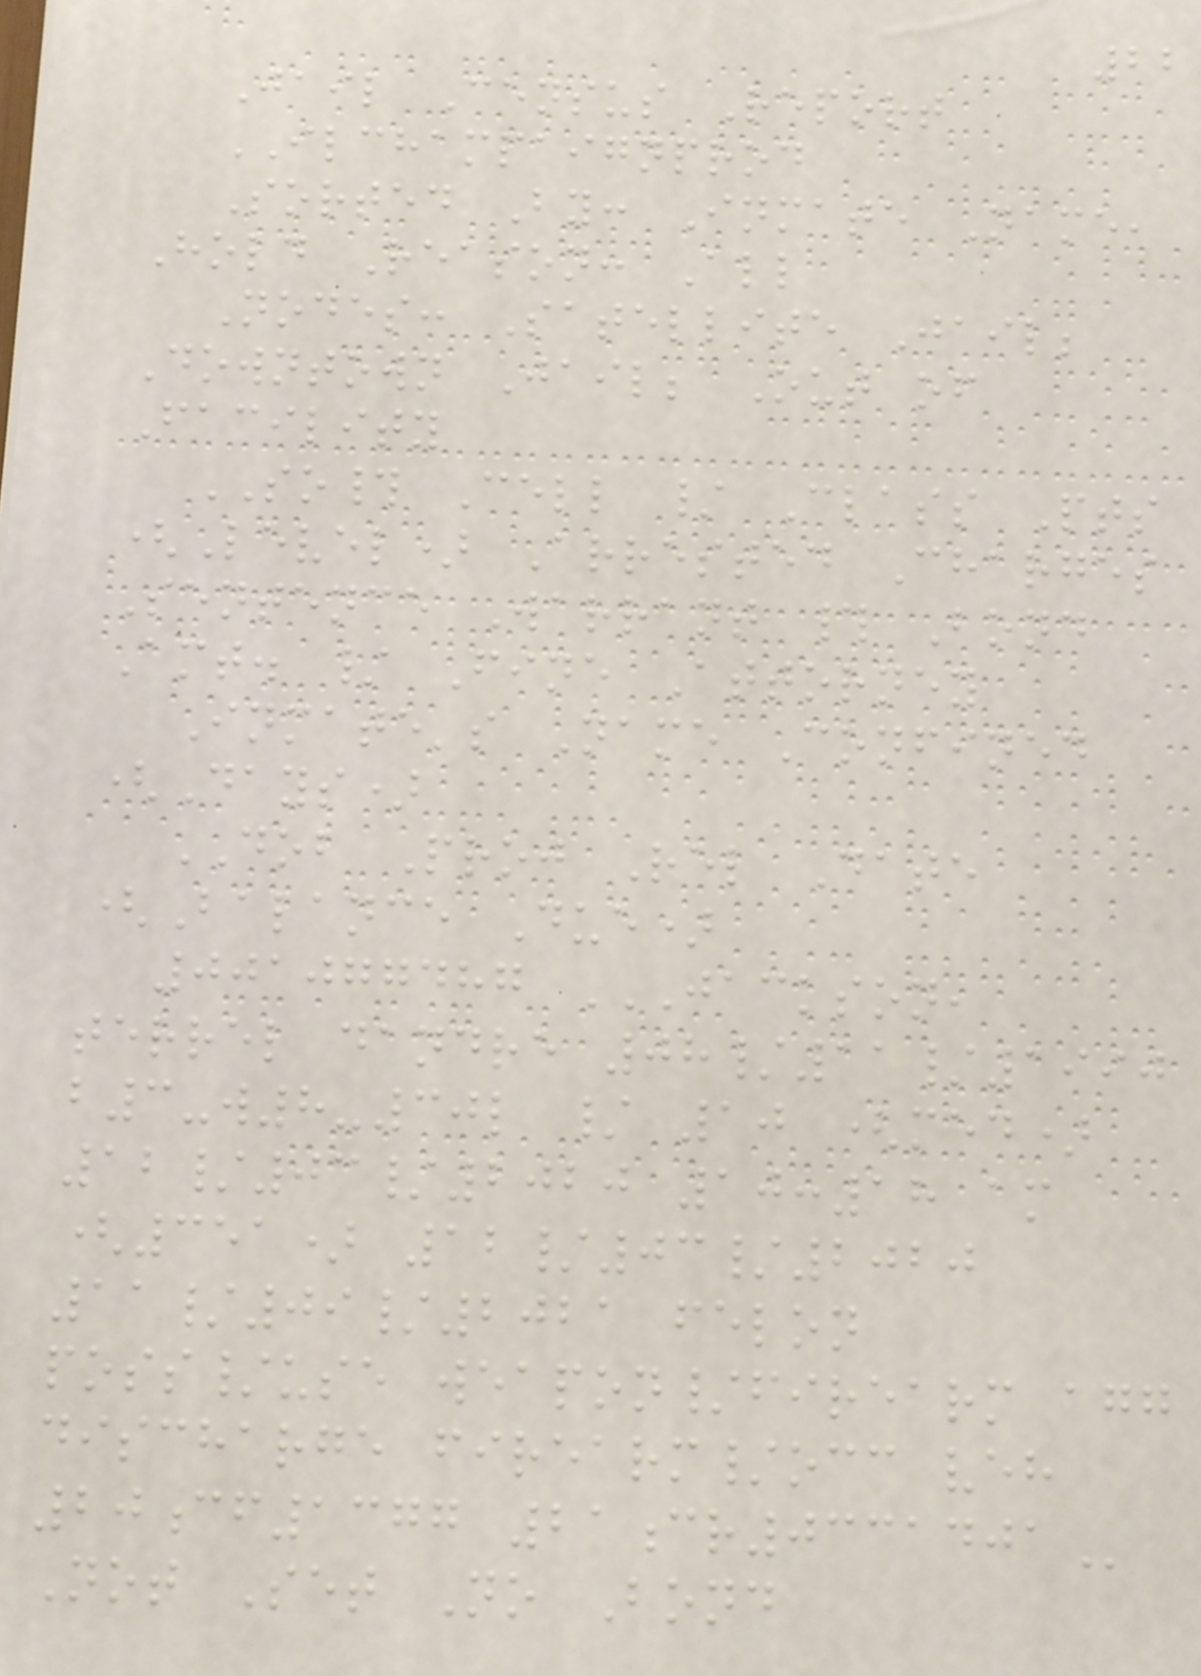22
Jail Census Report
ILCHAMPAIGNPROD
Sorted By: Inmate Name,
Hold Reason: All
Nodes: Satellite Jail;
Downtown Jail; Out of
Facility
SO# Cell / Class Pts
(Level) Arrested Charges
Sentence Warrant # Bond
Amt. / Fine Attorney
Inmate's Name Confined
(Days)
DOB Proj Rel Date
(Balance Due)
001077487 JACKSON,
TERREL DANDRE 08/11/1990
B3-W8-30L / 10 (MED)
12/03/2020 10:18 AM
(351) 12/03/2020
11/09/2021 FELON
POSS/USE WEAPON/FIREARM AGG
DISCHARGE FIREARM/OCC VEH
20CF1377 21CR0331401
Not Set No Bond
